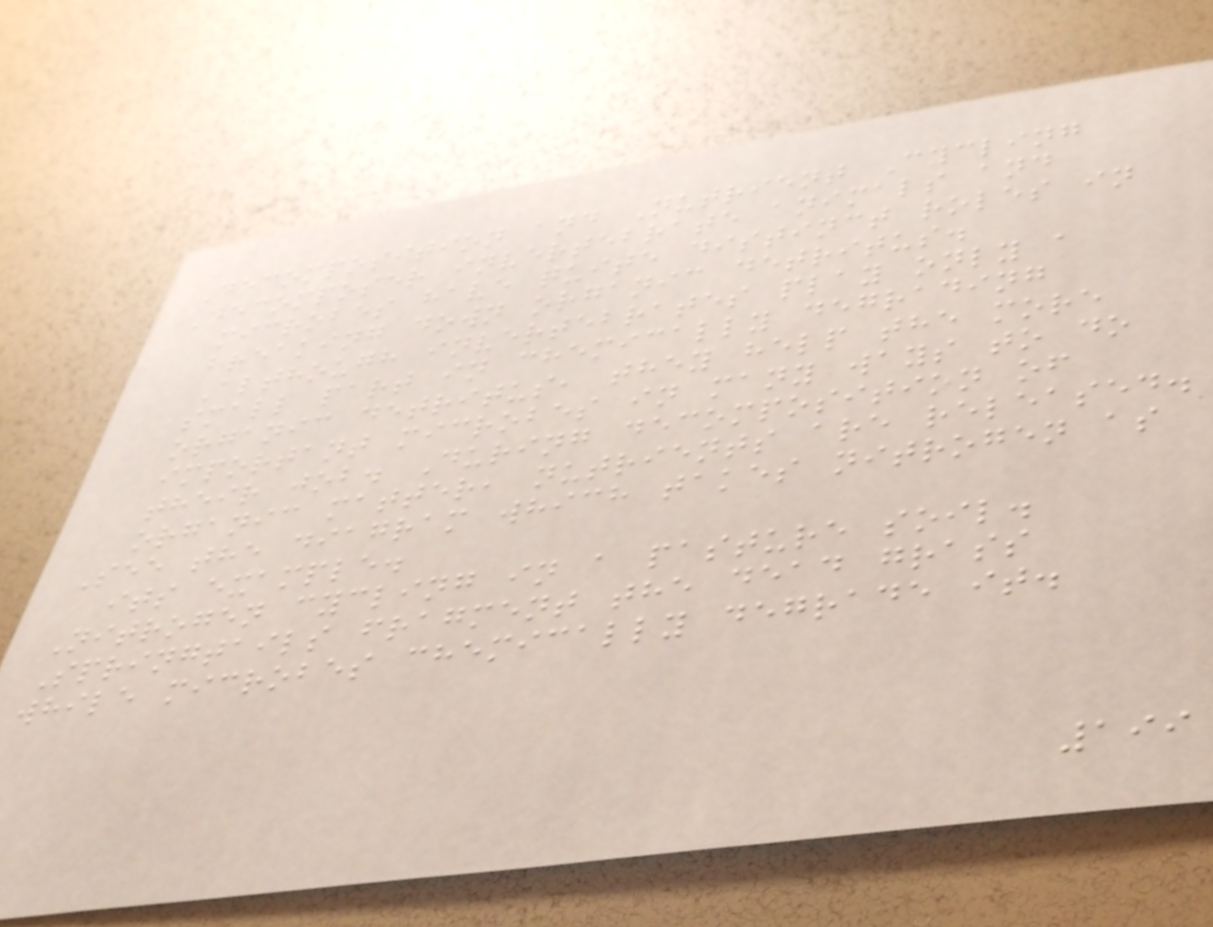Decomposition and Nutrient Cycling
Decomposer invertebrate animals and
microbes have quite distinct roles in
breaking down organic detritus.
Although invertebrates play only a
small part in chemically degrading
organic detritus, they help the more
important microbes in many ways to do
their job. During decomposition of
organic matter, nutrients are released.
See the diagram which takes nitrogen as
its example.
Nitrogen cycling in a pasture soil.
Springtails fragment the dead grass
while microbes chemically degrade it.
199
